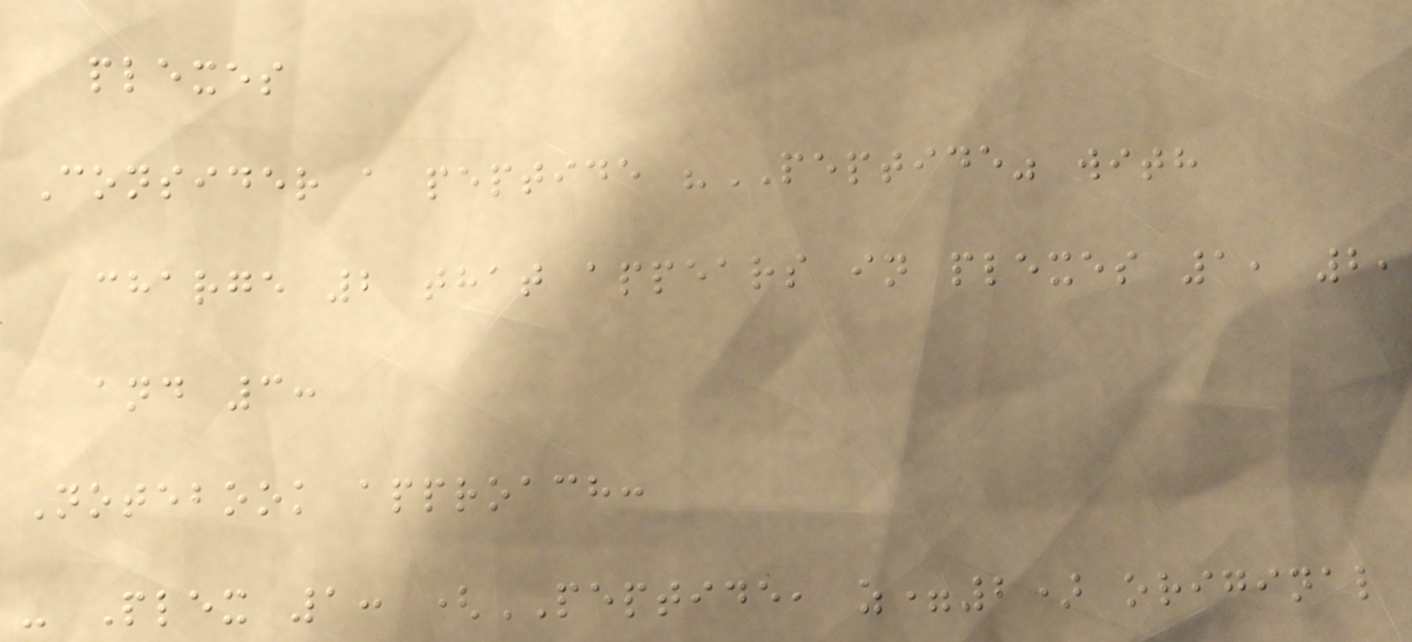plexes
Consider a peptide "PEPTIDE" with
charge 2 that appears in plexes 1, 2,
and 3:
Notebook approach:
- Plex 1: (PEPTIDE, z=2) original
